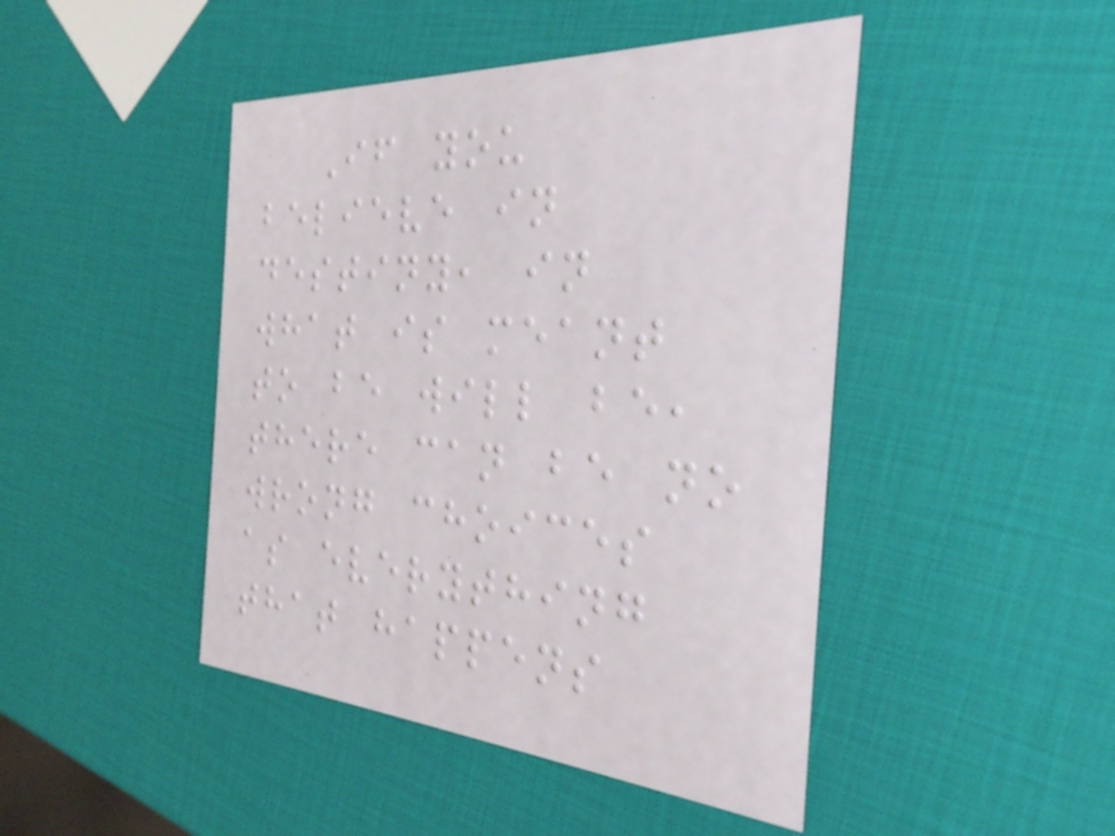If you
believe in
destiny, in
what is meant
to be will be,
there can be no
wrong choices
as everything
that happens
